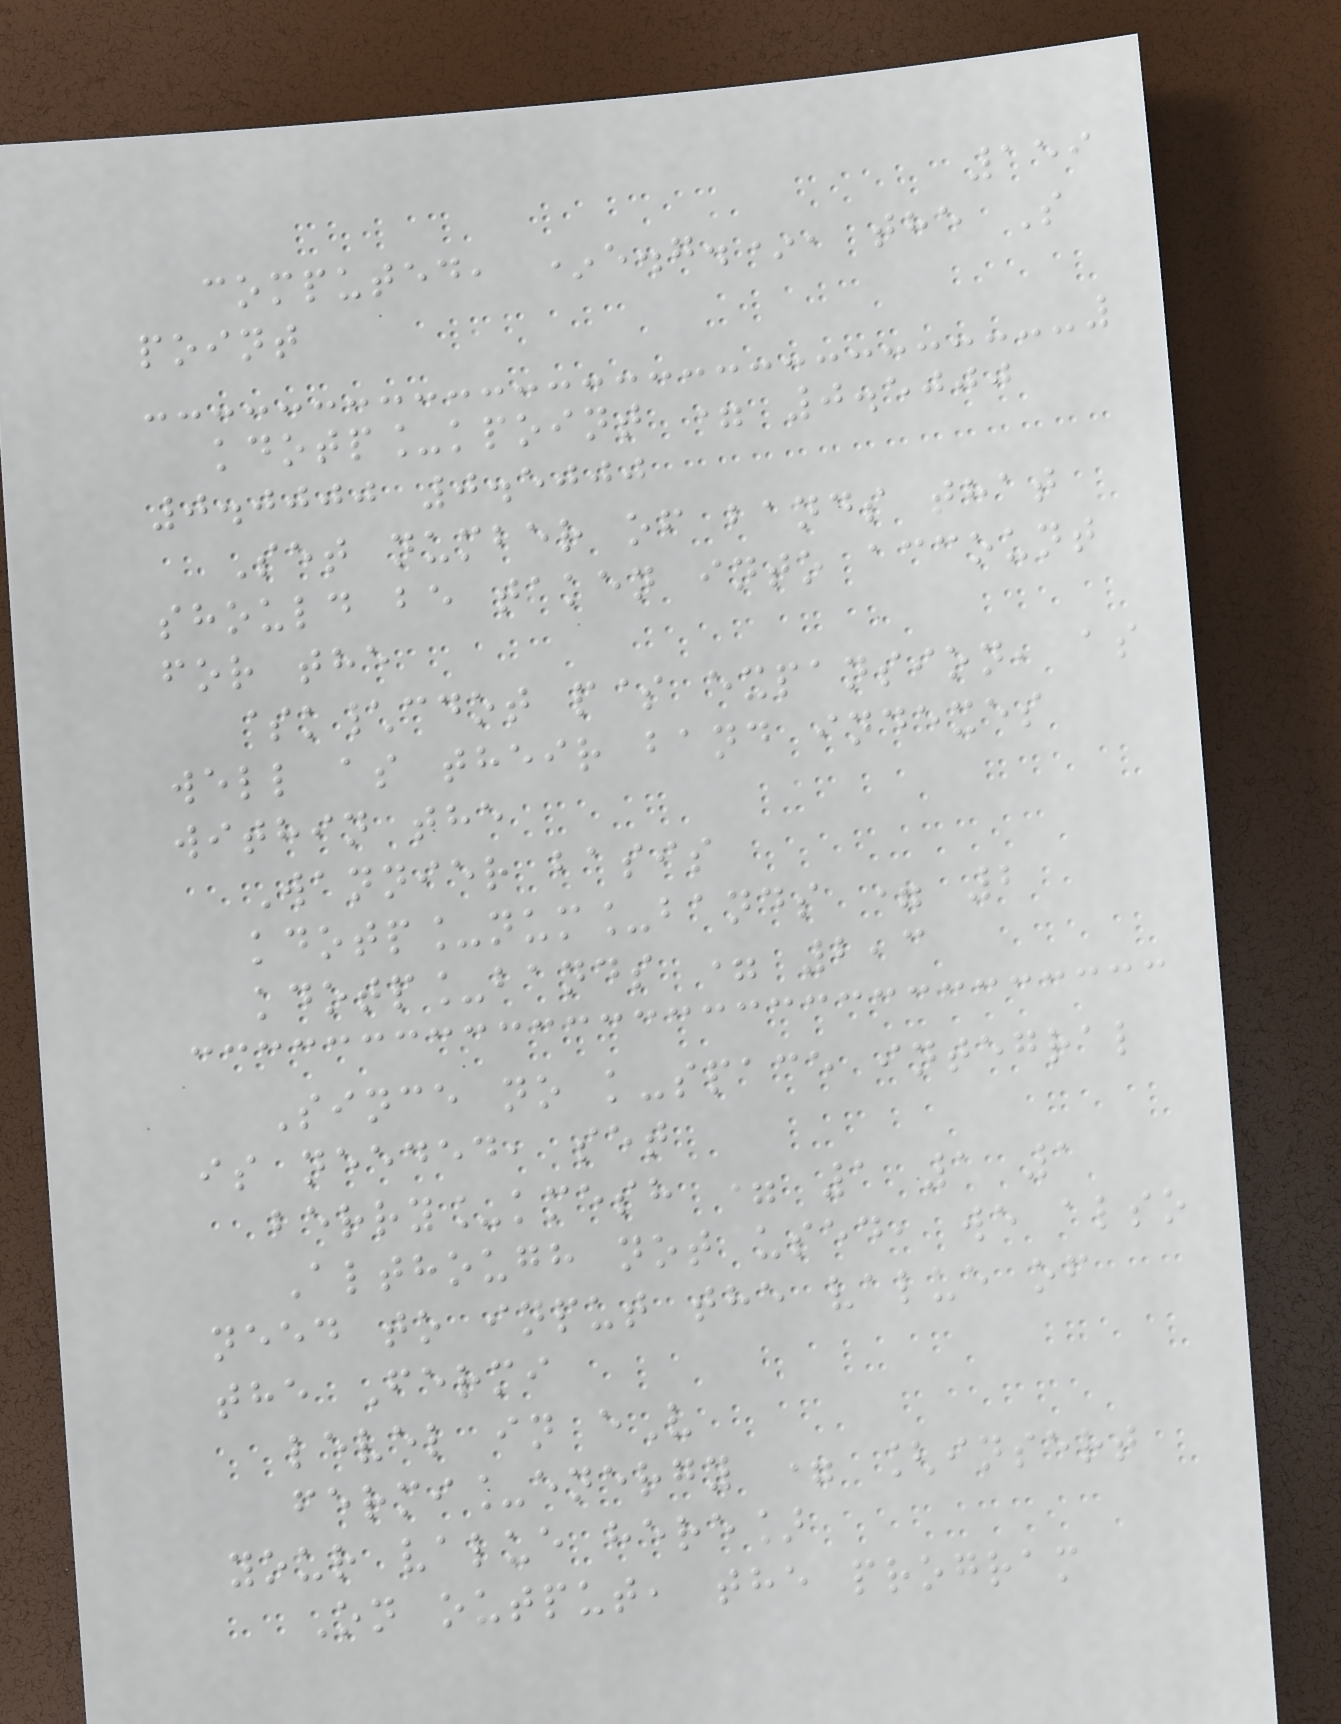159
computed, *e.g.*, the S
point
kdotp_kpoint = 0.5000
0.0000 0.5000
Set number of bands that
should be taken into account
for the
$k\cdot p$ expansion, as
well as their band indexes
within the
Wannier basis
kdotp_num_bands = 2
kdotp_bands = 2,3
Since no k-space integral
is needed, set
berry_kmesh = 1 1 1
Although not used, we also
need to input the value of
the Fermi
level in eV
fermi_energy = [insert
your value here]
On output, the program
